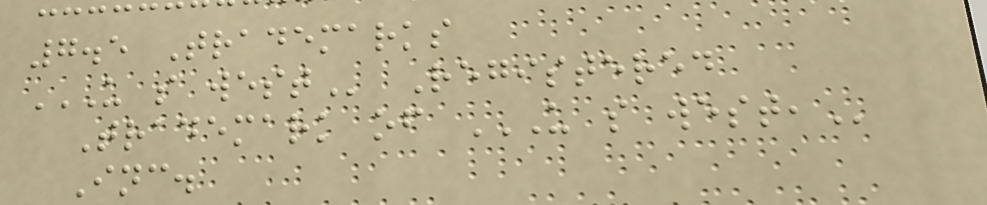7.5 Trademarks
U S WEST Registered
Trademark of U S WEST,
Inc.
